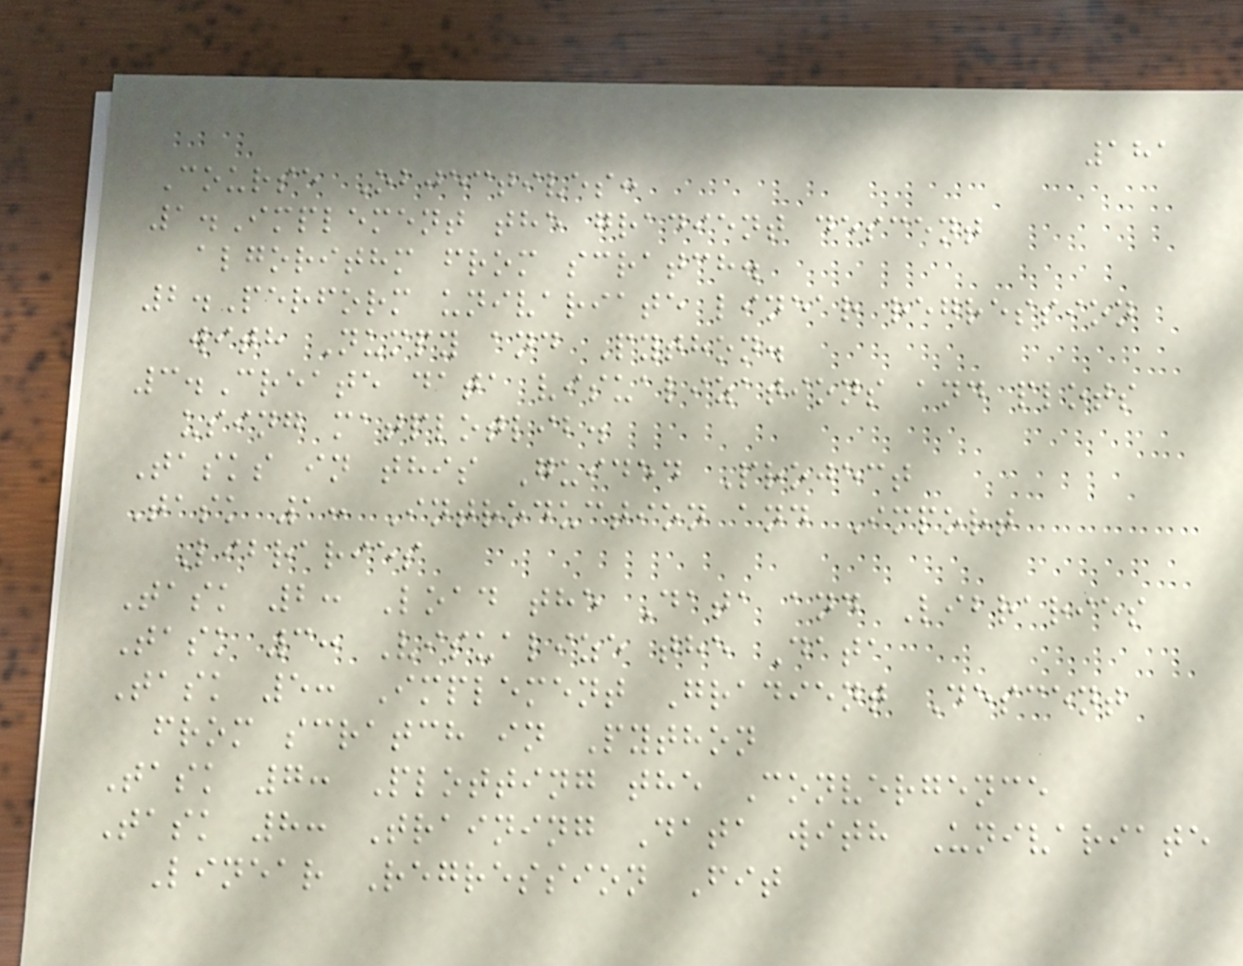181
Course Objectives:
1.Implement the gradient descent
algorithm from scratch.
2.Perform univariate linear regression
with Numpy and Python.
3.Create data visualizations and plots
using matplotlib.
Tasks in this Guided Project
Task 1: Introduction and Import
Libraries
Task 2: Load the Data and Libraries
Task 3: Visualize the Data
Task 5: Implement Gradient Descent
from scratch in Python
Task 7: Plotting the Convergence
Task 8: Training Data with Univariate
Linear Regression Fit
